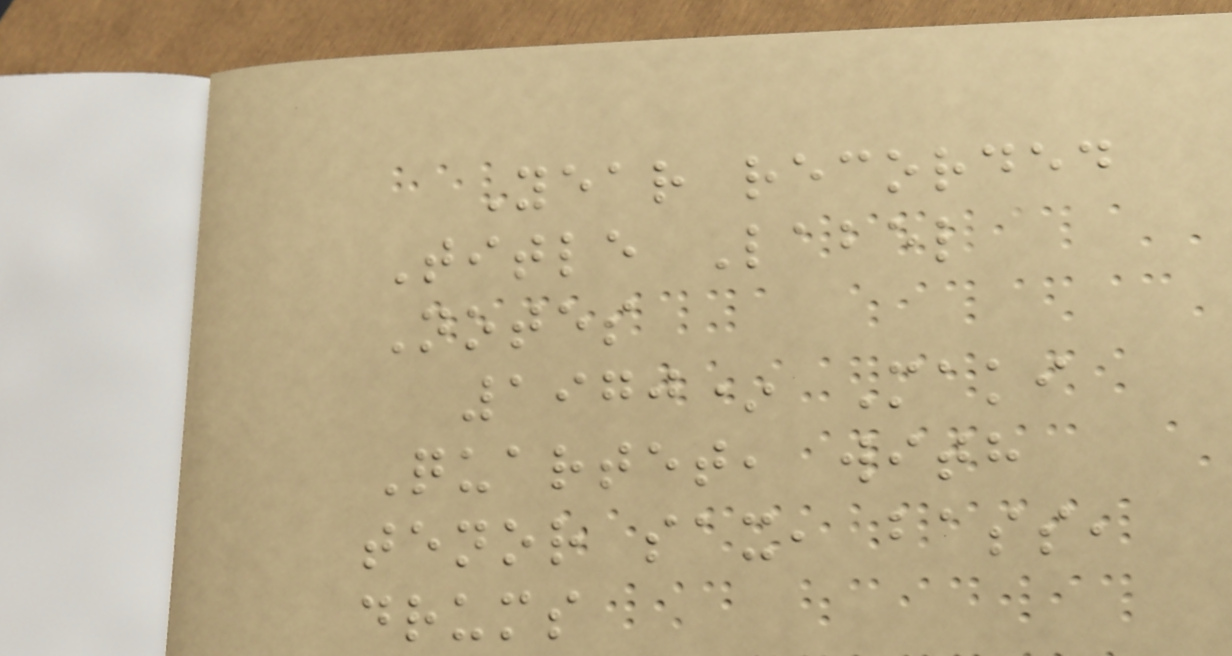Year recorded
Title Label
Notes
1970* Maki
Quartet, with
tenor sax, bass,
drums
